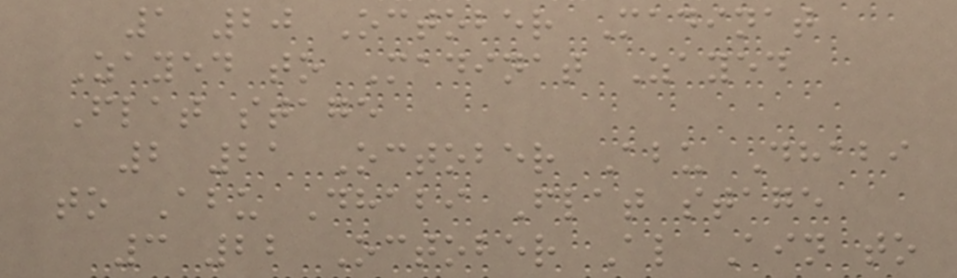1 20 October Madinat
Zayed to Madinat Zayed
Flat stage
2 21 October Abu Dhabi
to Abu Dhabi Flat stage
3 22 October Al Ain to
